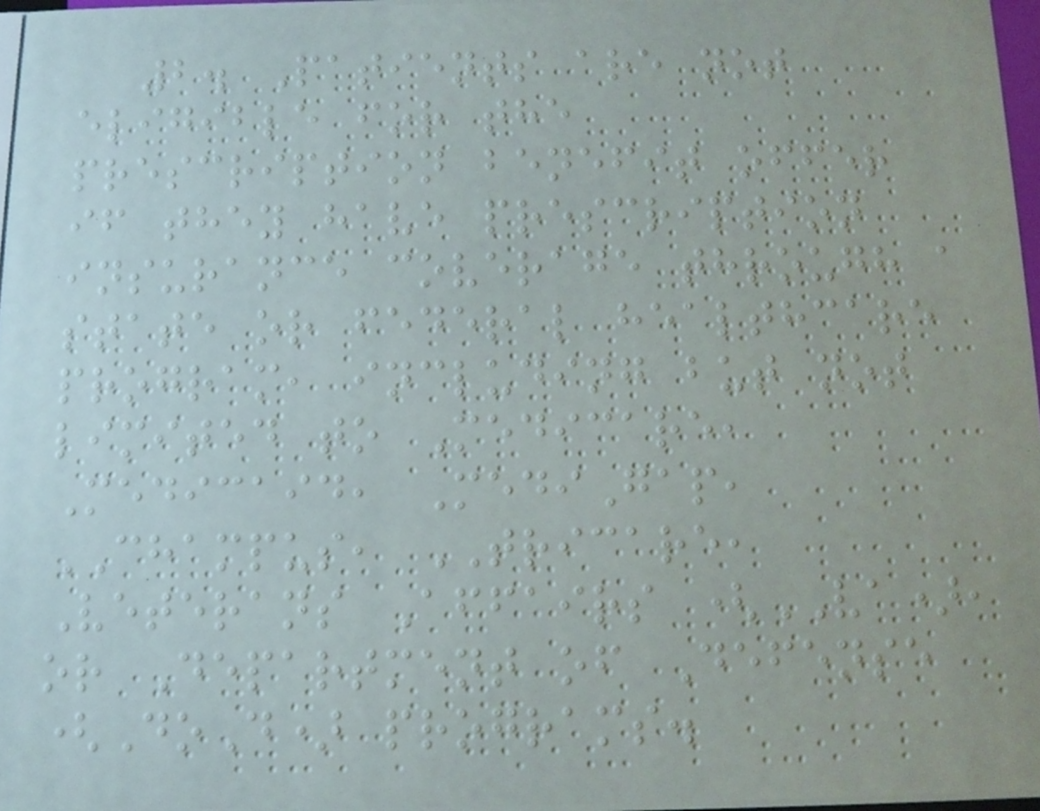2. Patients are not
eligible for the
prescription benefit offer
if they have prescription
insurance coverage through a
state or federal healthcare
program, including but not
limited to Medicare,
Medicaid, MediGap,
CHAMPUS, TRICARE,
Veterans Affairs (VA),
or Department of Defense
(DoD) programs.
